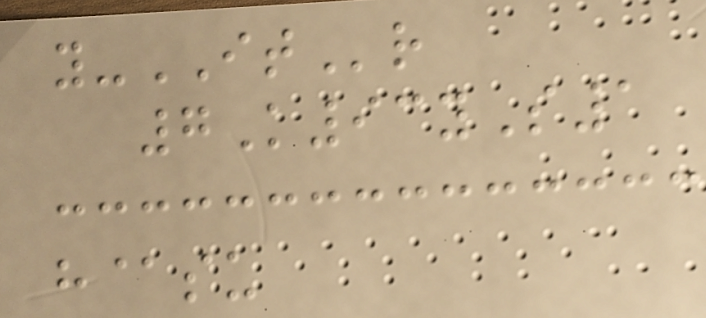y-ITr
7K93yS1
h@su
